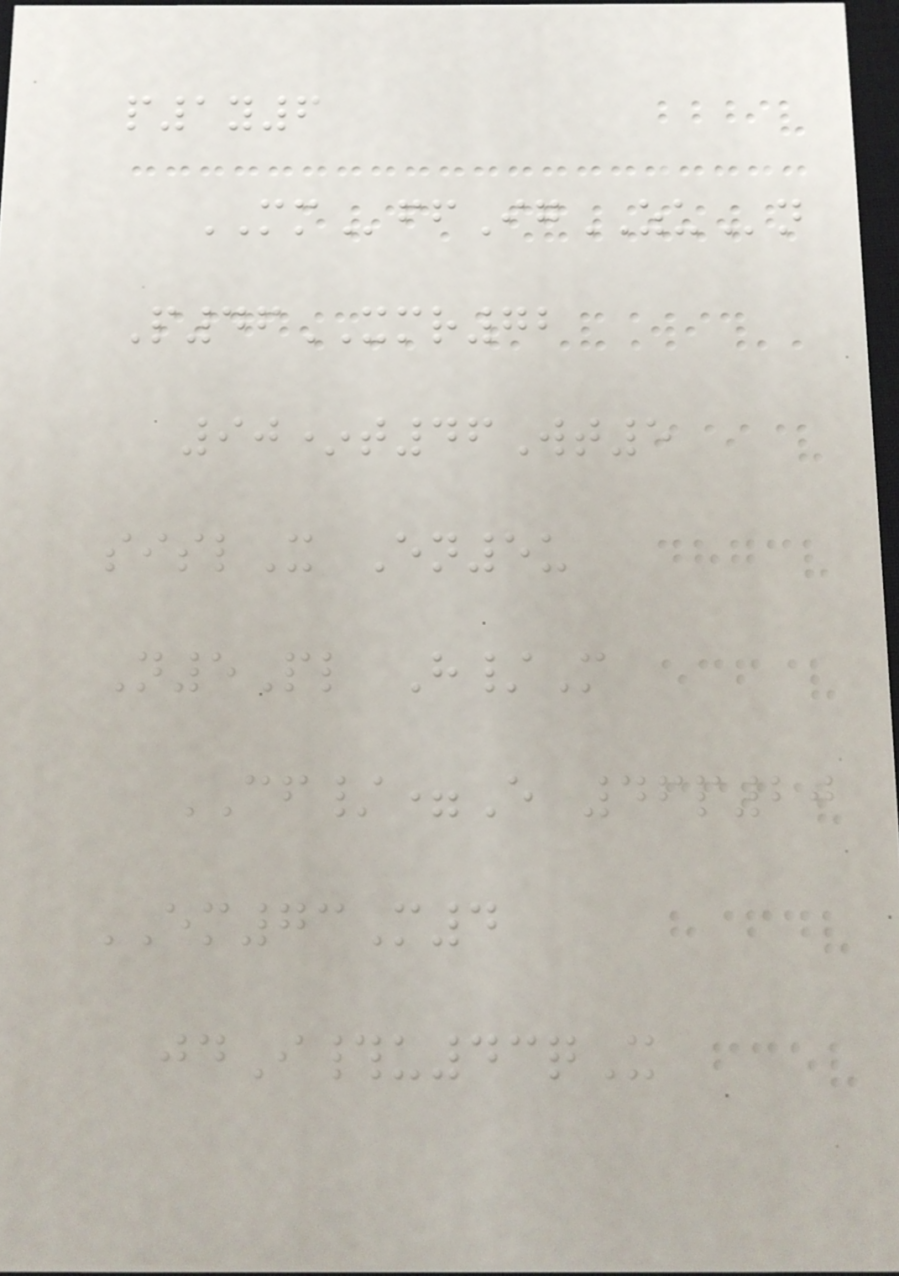p1y6
MMffIgZUn
P46XMR72
90*t46Wt5
sislX En5u
N5Pl H/M
CF/=E 46p20
EM73M4
jdI#u43qX
